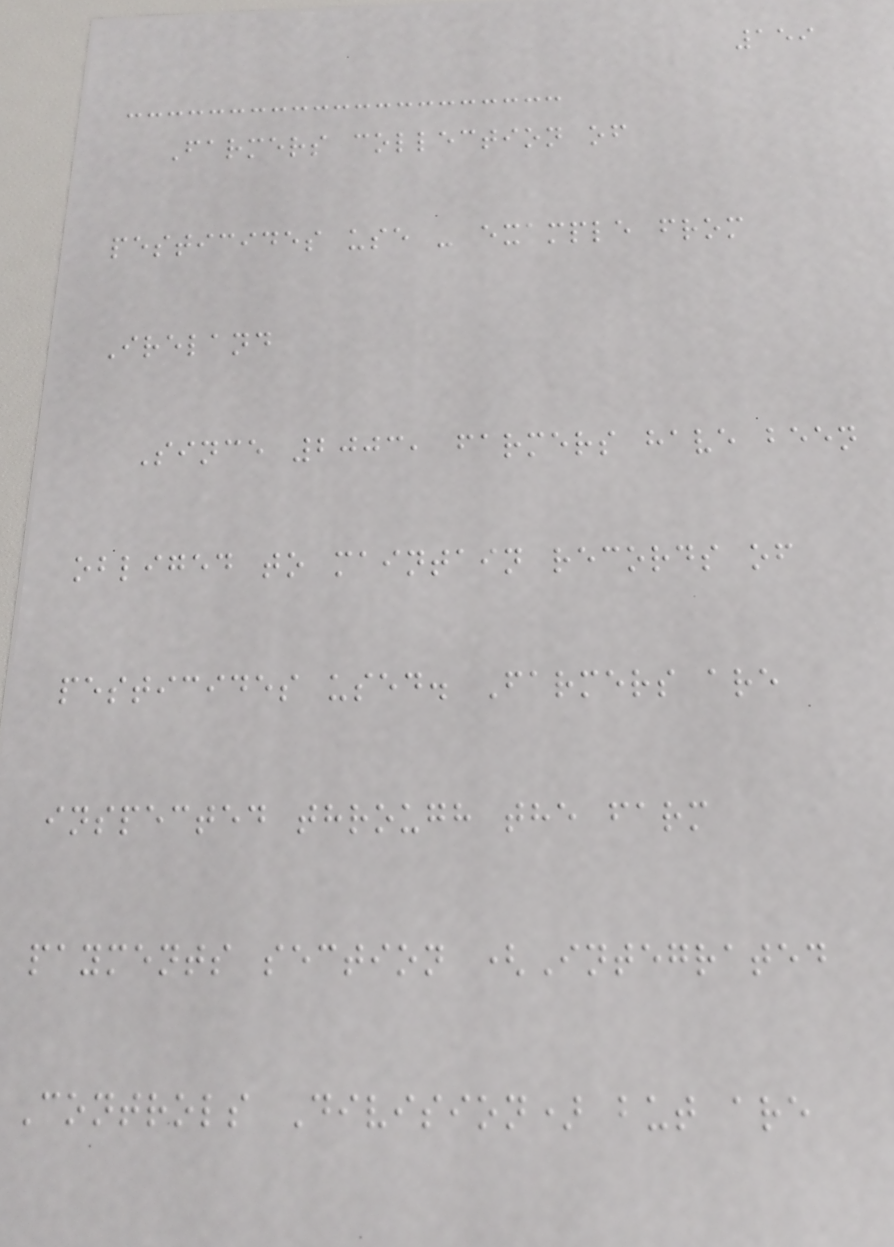159
Farmers collection of
pesticides use - example from
Ireland
Since 2003, farmers have been
obliged to maintain records of
pesticides used. Farmers are
inspected through the farm
payments section (Integrated
Controls Division) but are
